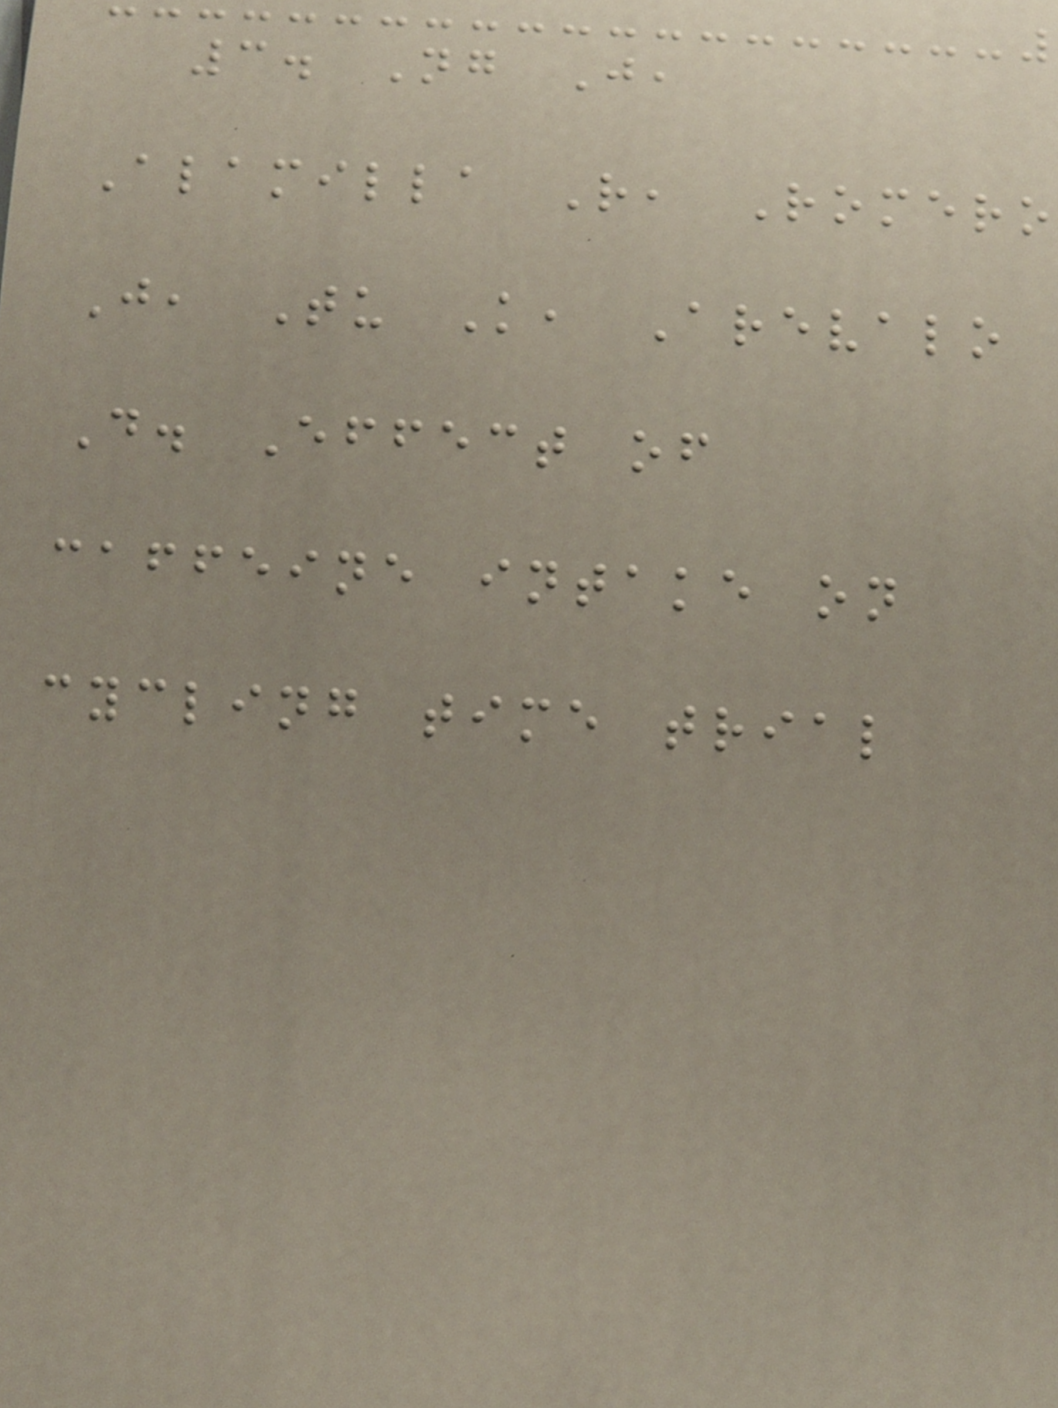3. Ng J,
Alamilla R, Romero
J, Tu K, Arevalo
D. Effect of
caffeine intake on
cycling time trial
